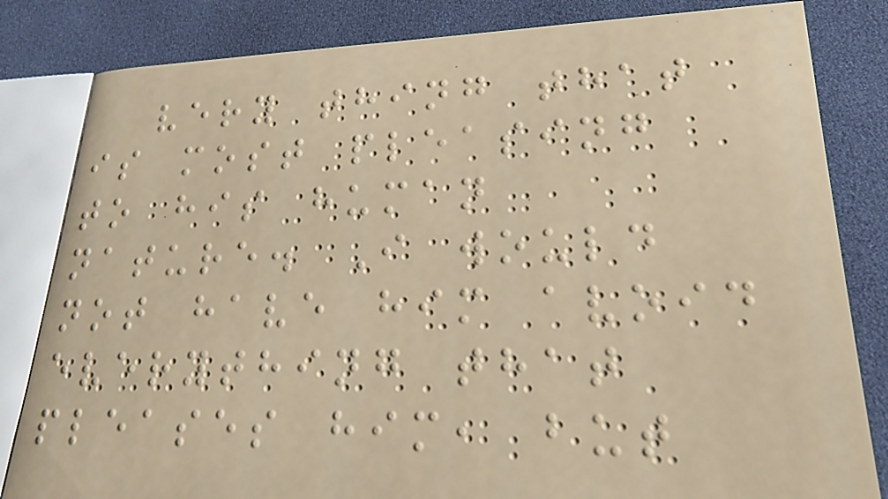very thing that
is most pleasing
to his human
nature. I would
not have him avoid
everything that
pleases him, but
